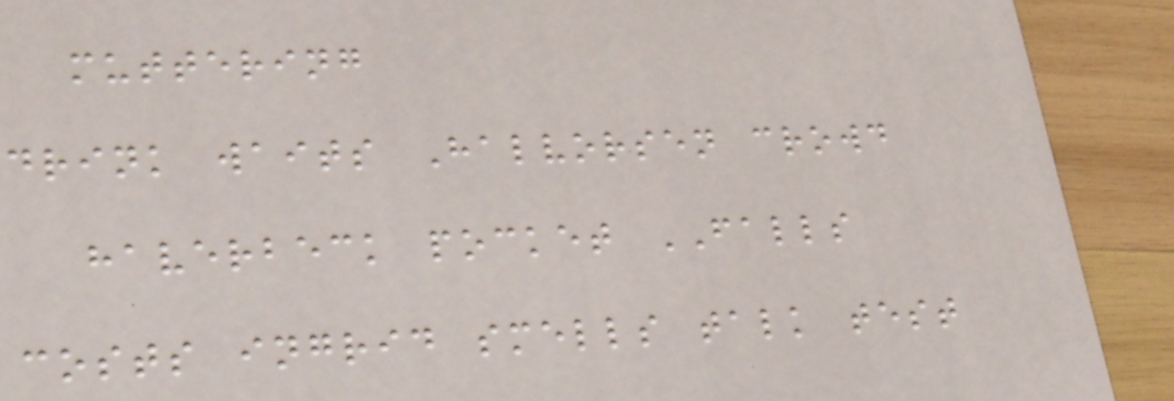muttering
drink waits Halvorsen crowd
haverbeck pocket FALLS
costs ingrid smells talk test
